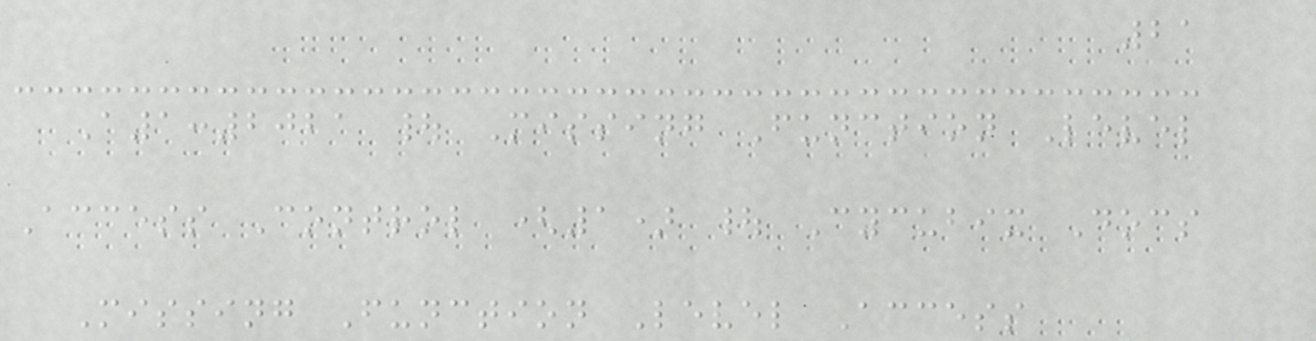21
A1:2021 | Missing Function Level
Access Control (1) | Cycubix Docs
Missing Function Level Access
